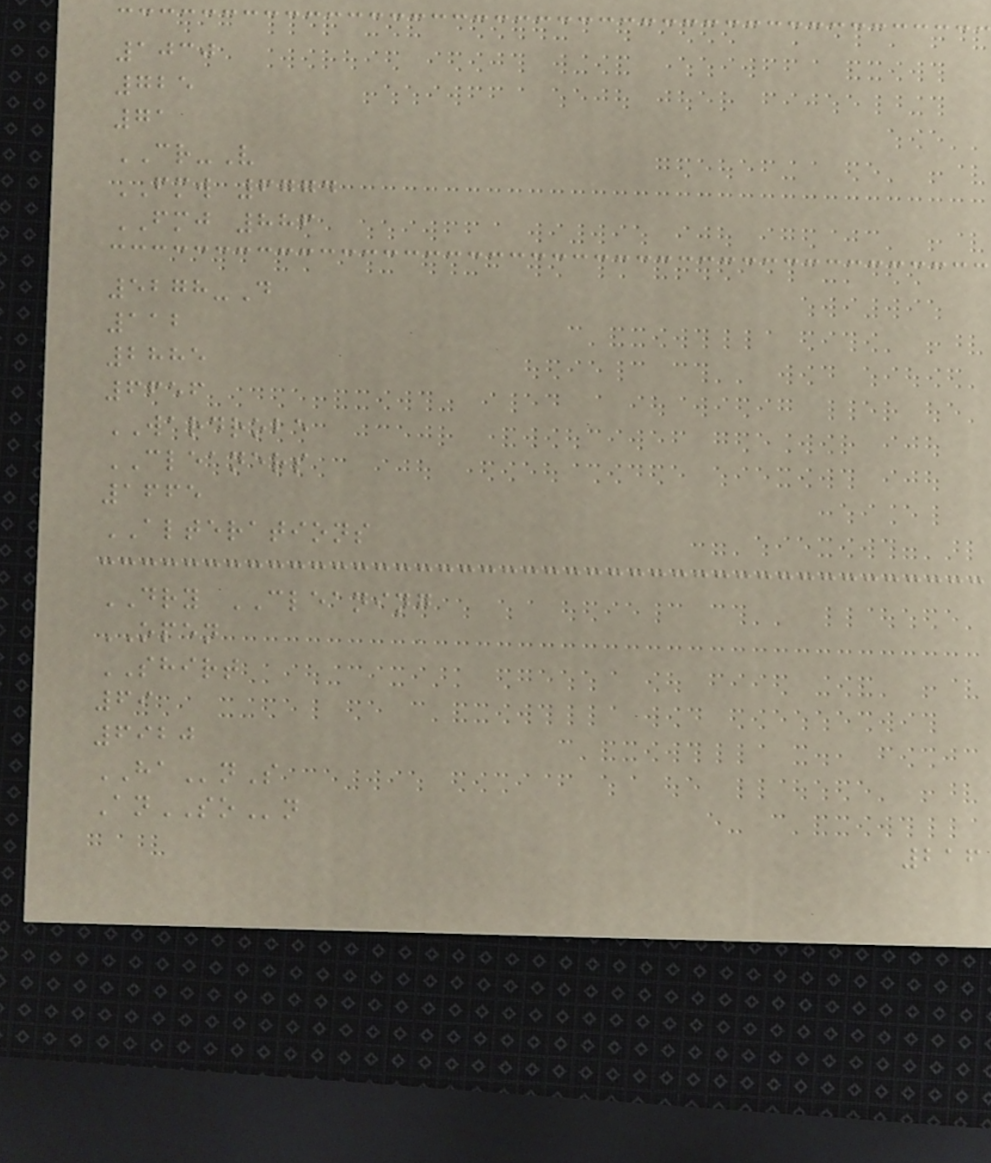1030
725
71
CR-V
FMW 6774
FMJ 886
5278-D
112
2885
6656
WARDROBE
CLEANERS
1665
ALTERATIONS
DRY CLEANING
OPEN
SHIRT
69
6920
HAnS
AnSOn
216
